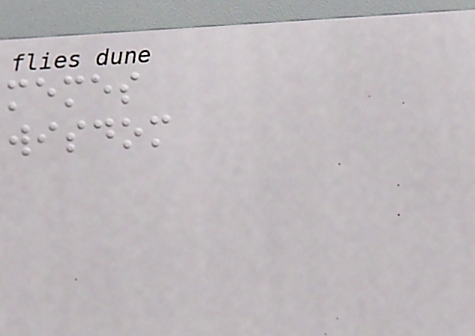memes
wisdom
